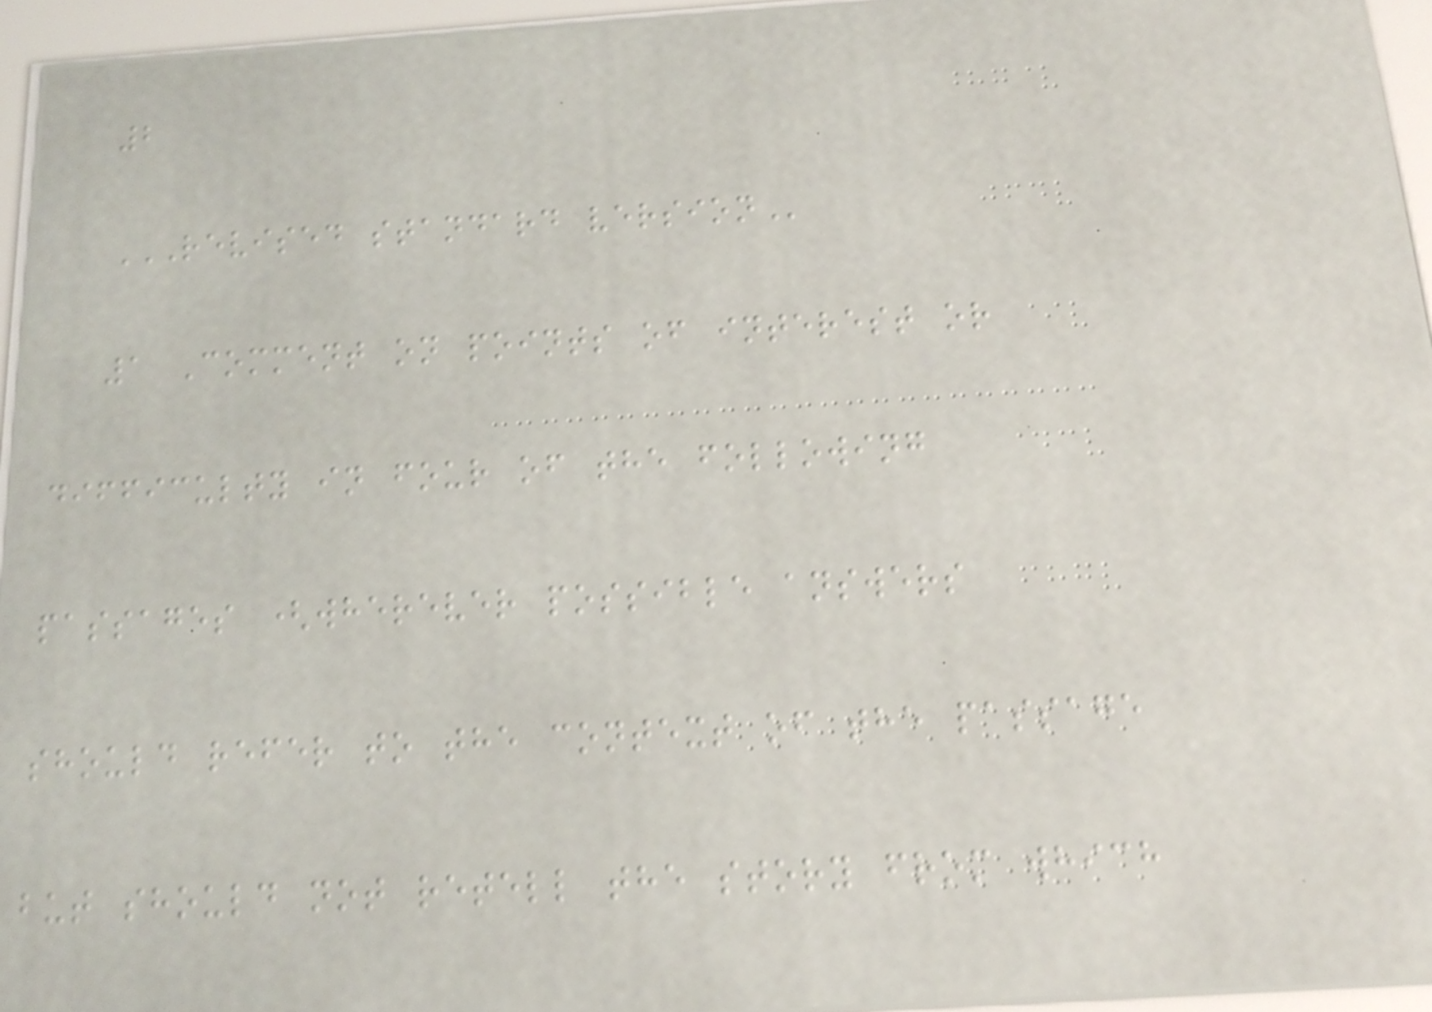2
REVISED STANDARD VERSION
1 Comment on points of interest or
difficulty in four of the following
passages (wherever possible answers
should refer to the context of the passage
but should not retell the story from which
